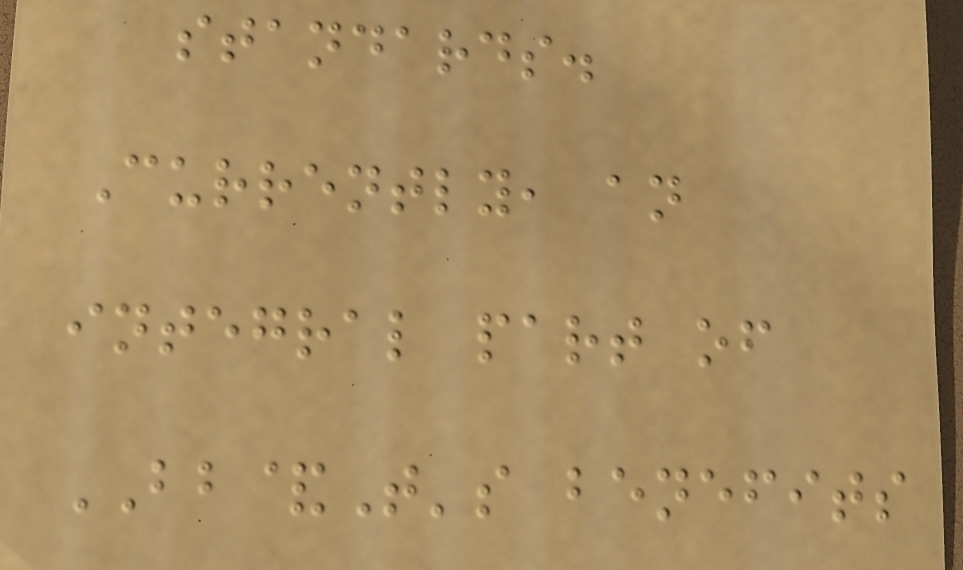standards.
Currently, an
integral part of
BB&T's benefits
